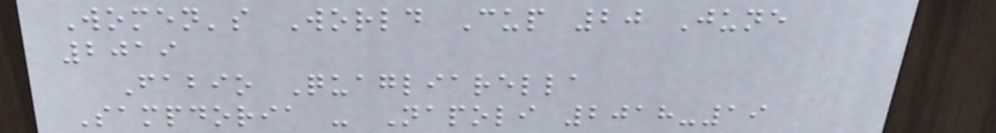Women's World Cup 20 June
2019
Fabio Quagliarella
Sampdoria - Napoli 2018-19
